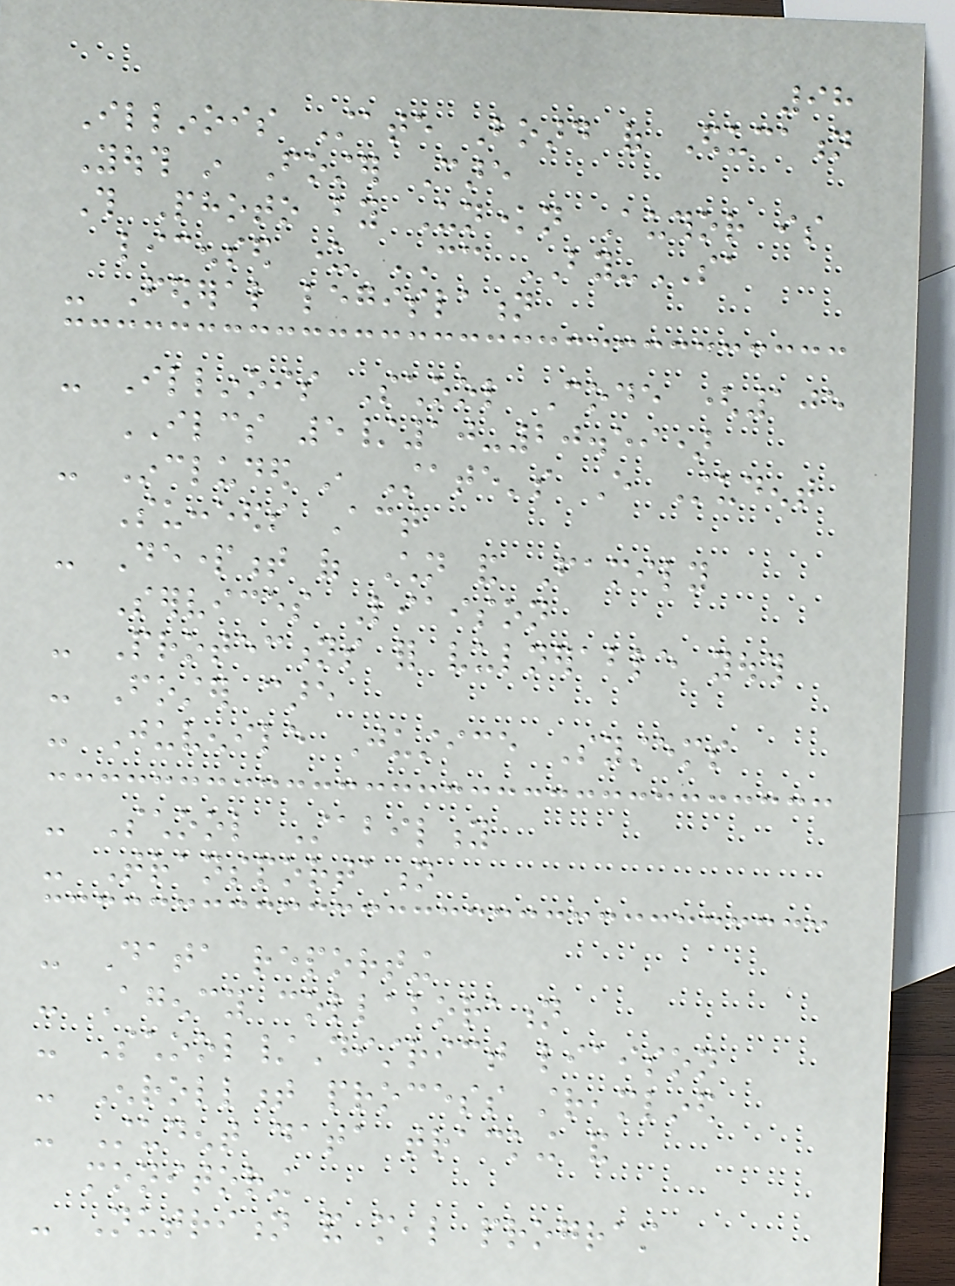98
Illinois State Board of Education
Youth in Foster Care
This Photo by Unknown Author is
licensed under CC BY-SA
- Federal legislation
- Illinois School Code (105
ILCS 5/10-20.59)
- Included in State's Every Student
Succeeds Act
- Department of Children and Family
Services Liaison
- Protections for vulnerable youth
- Foster care
- Juvenile Justice Systems
- School Stability
- Transportation
- Data reporting
- Agency collaboration
- School/District liaison
- Enrollment process streamlined
- Student data tracking and
monitoring
- Nutrition and meal program
